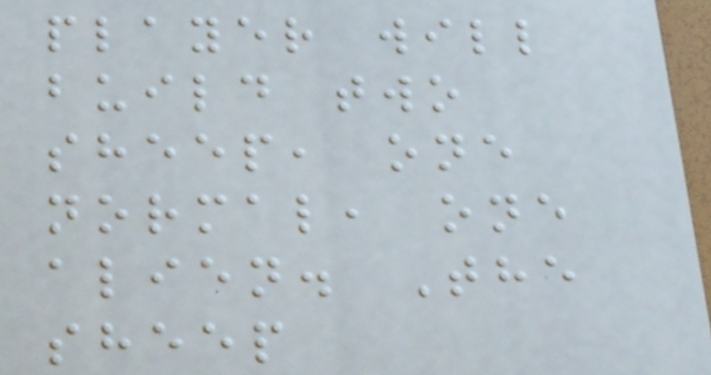player will
build two
sheep, one
normal, one
alien. The
sheep
